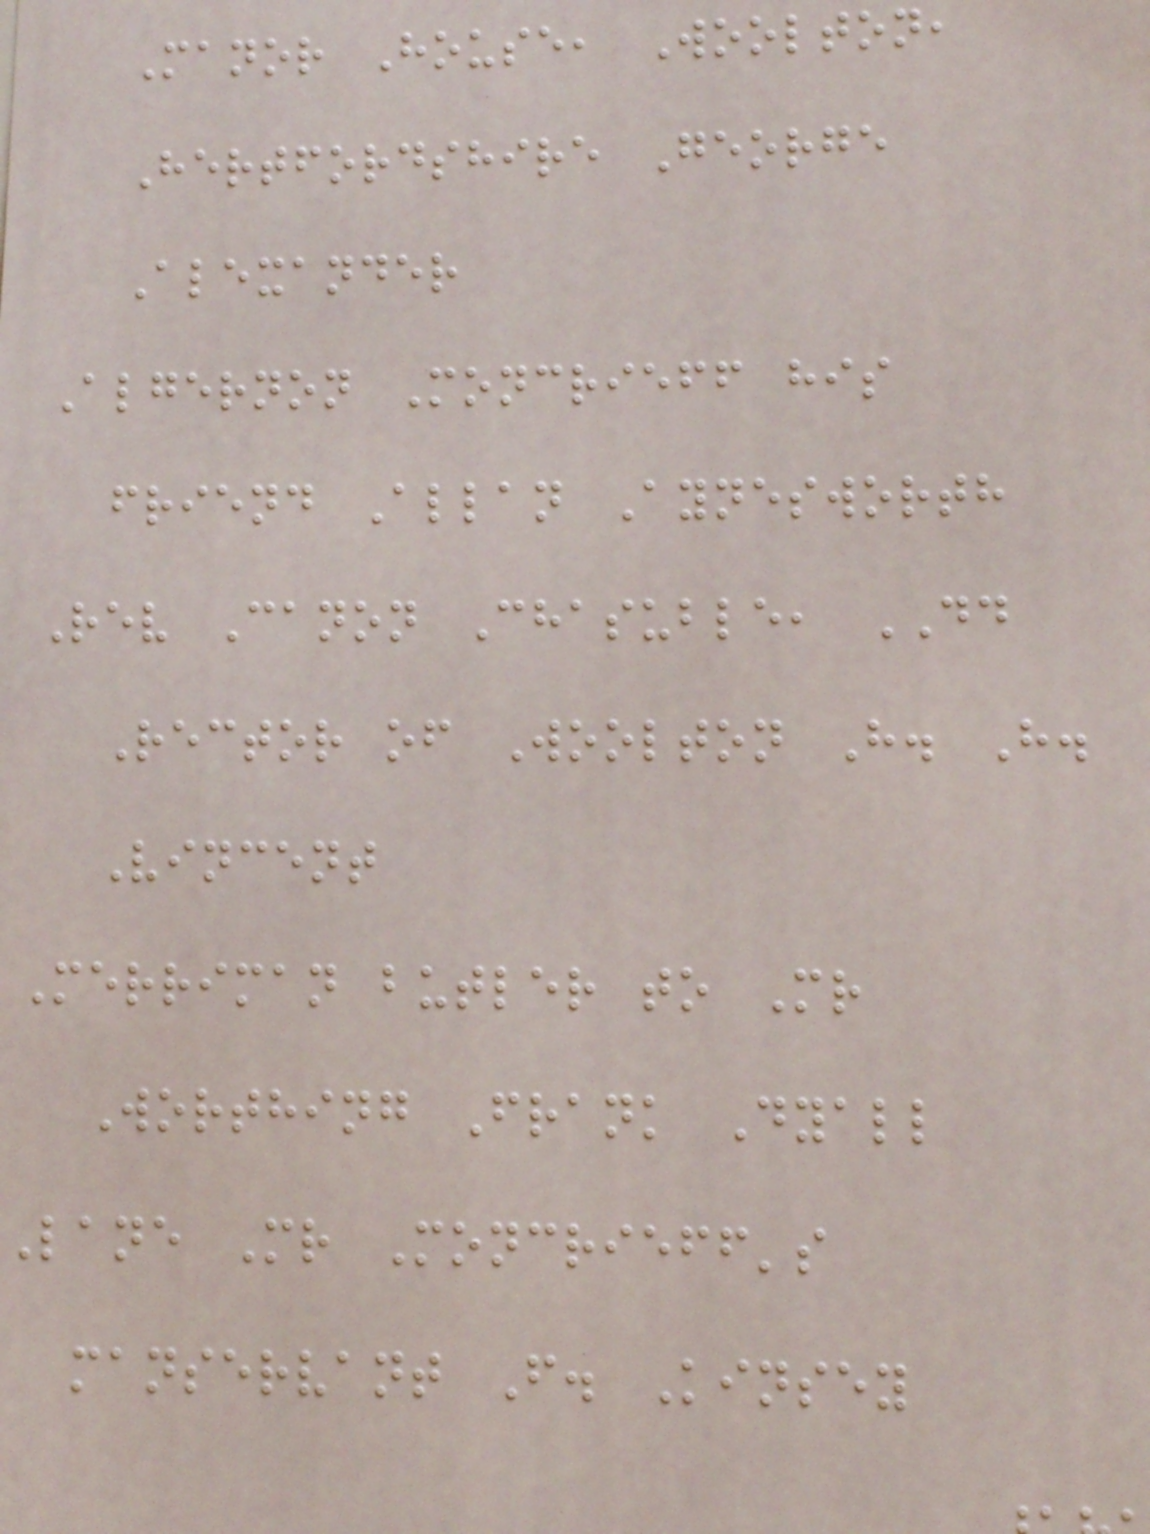Manor House, Woolton,
Hertfordshire George
Alexander
Algernon Moncrieff his
friend Allan Aynesworth
Rev Canon Chasuble, DD
Rector of Woolton H. H.
Vincent
Merriman butler to Mr
Worthing Frank Dyall
Lane Mr Moncrieff's
manservant F. Kinsey
